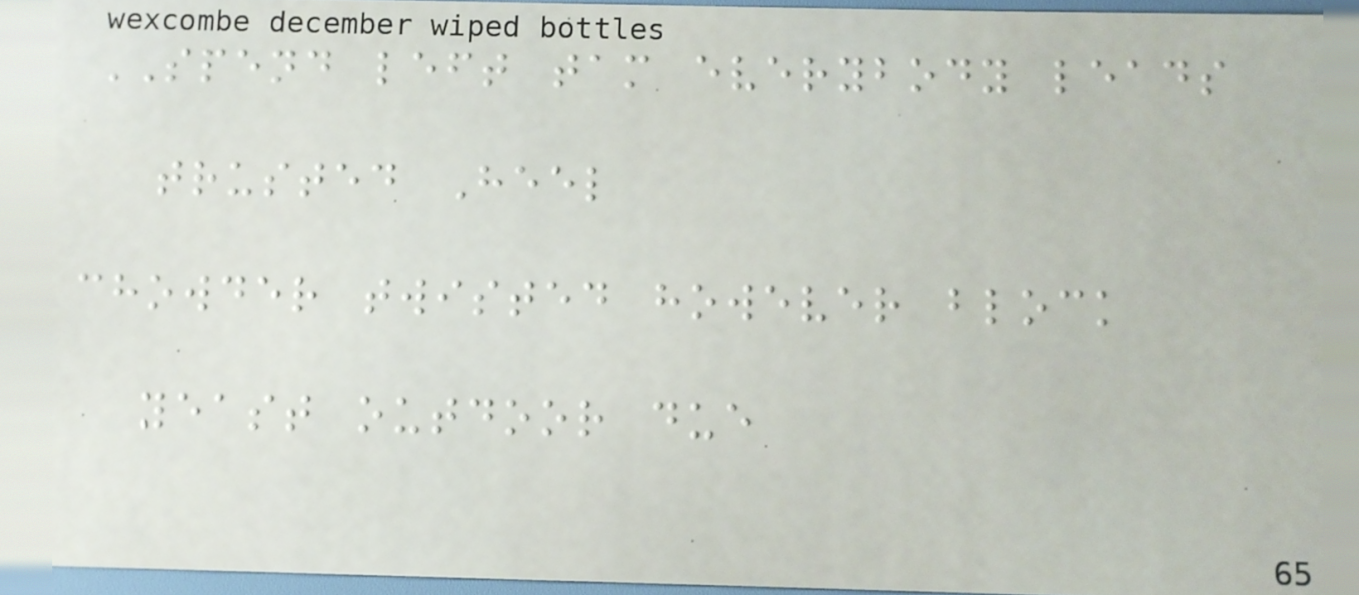SPEND left tam everybody leads
trusted Heel
chowder twisted however block
yeast outdoor due
